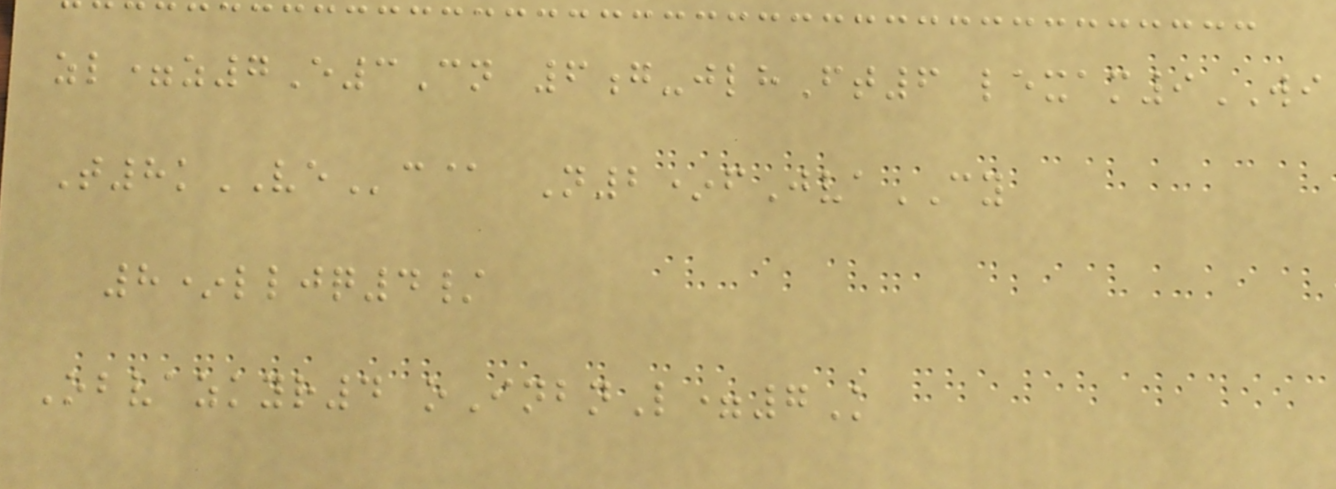zl=z7E3Cn 6g-jlhFt6 lexam9WI
T8kVEc@ N2*fJvaCY
8*lljq4/
Obvazkyr4 oInbnL=7K
